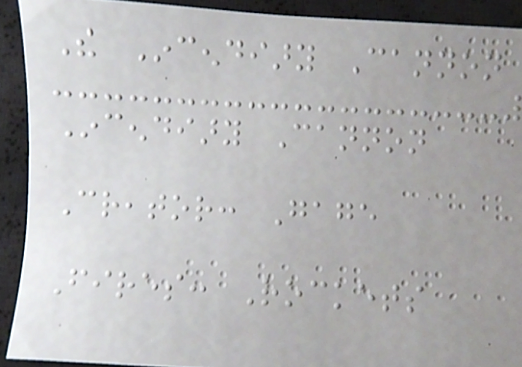The Incendiary Cannon
Incendiary Cannon
Creator: Gage
Fires: Rockets
